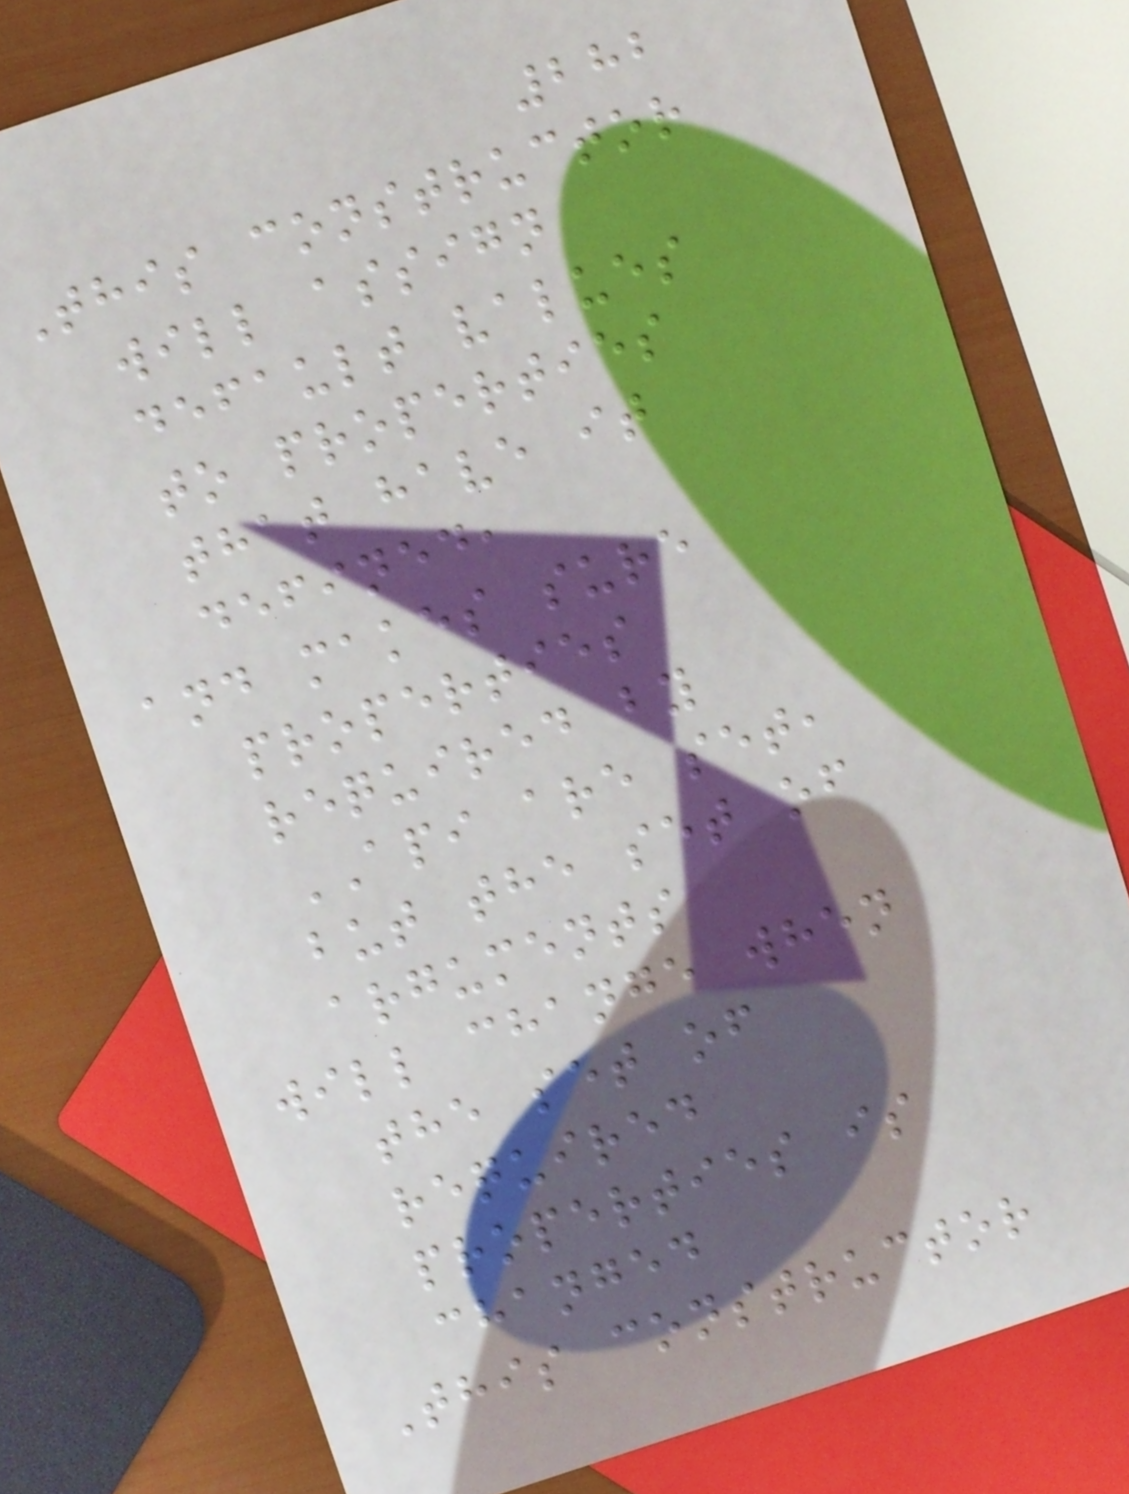282
This constructor
will assign
default values
to properties
that have it
defined,
and makes sure
properties
required by
API are set,
but the set of
arguments
will change when
the set of
required
properties is
changed
This constructor
